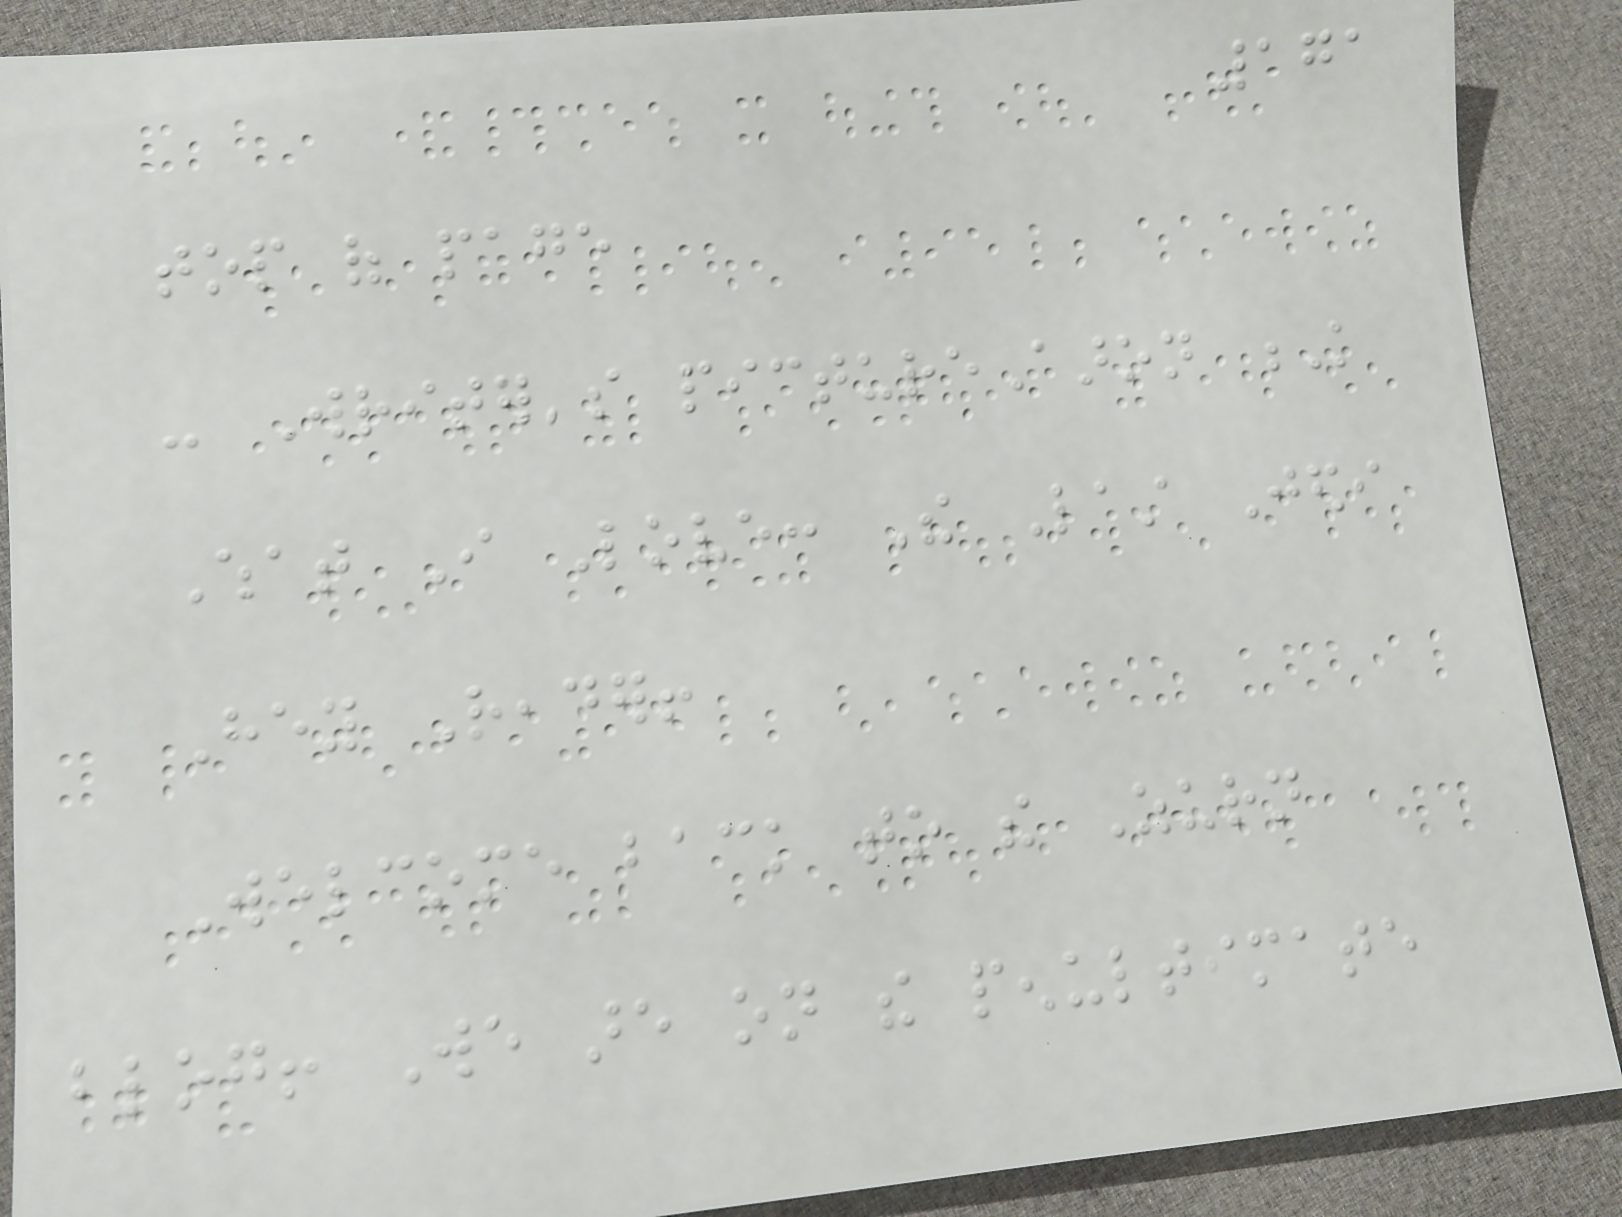171
top of page
- Writer's pictureAaron K
What I Love: The Last Jedi
Hey Reader!
Welcome back to the Zurn
blog! We are on the penultimate
